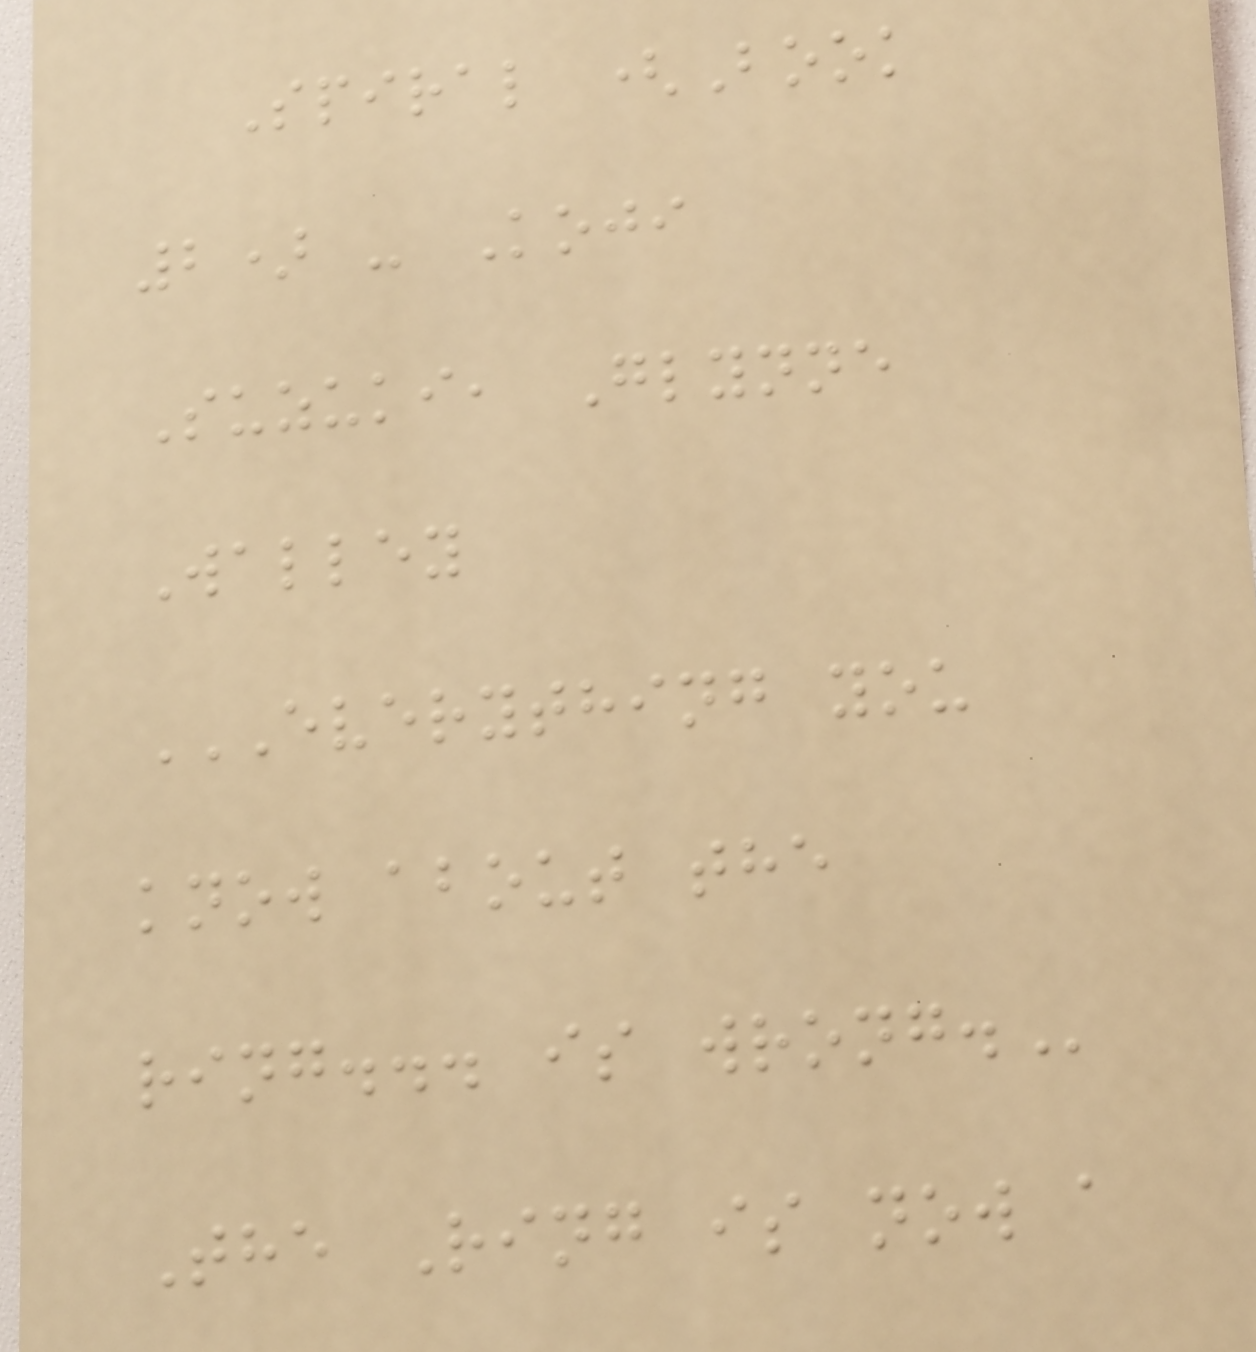Spiral (Book
2) - Koji
Suzuki, Glynne
Walley
EVERYTHING YOU
KNOW ABOUT THE
RING... IS WRONG.
The Ring is now a
